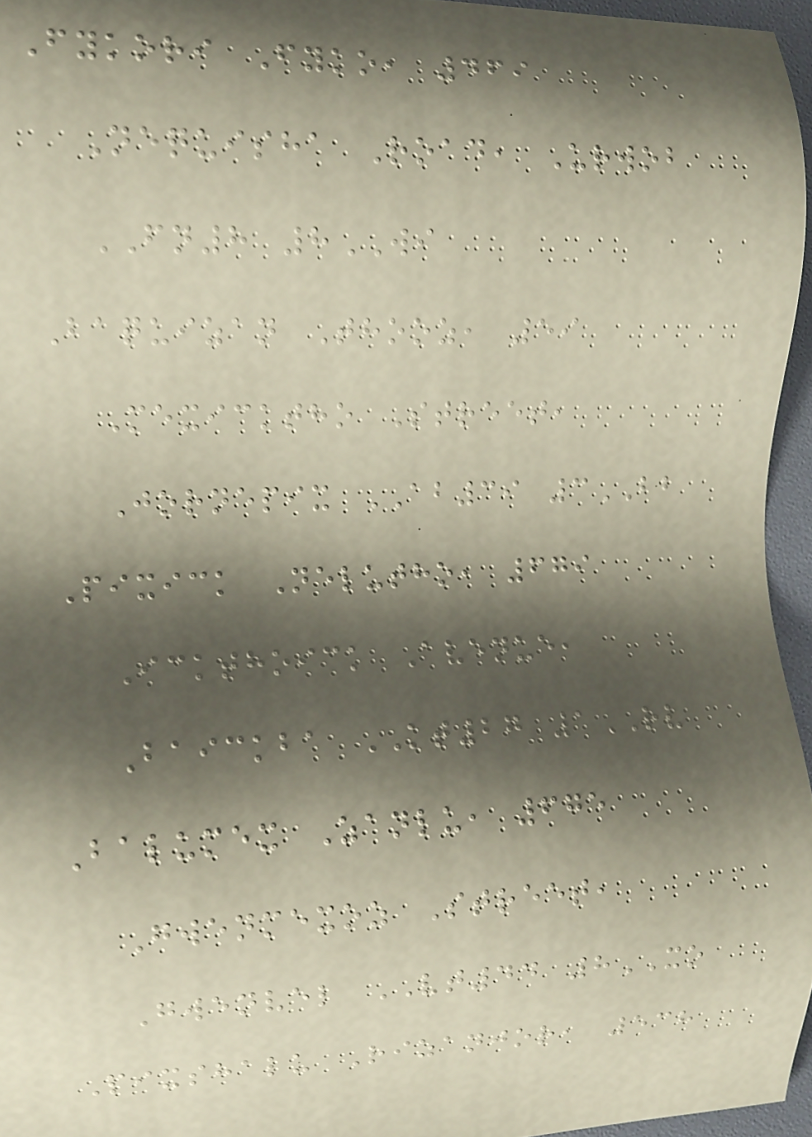Fykori Fyko, 469
Nequisha Road, Urwob
FN8 8WI
Baquizan Thooz, 59
Mexicktho Street,
Jornepix AB39 3BB
Pixick Nelutho, 679
Ickthoick Avenue,
Baickba KT27 1RV
Balumex Zanlu, 675
Gwenmexoz Street,
Gwenvel VT44 8XO
Pixshalu Rizanjor, 538
